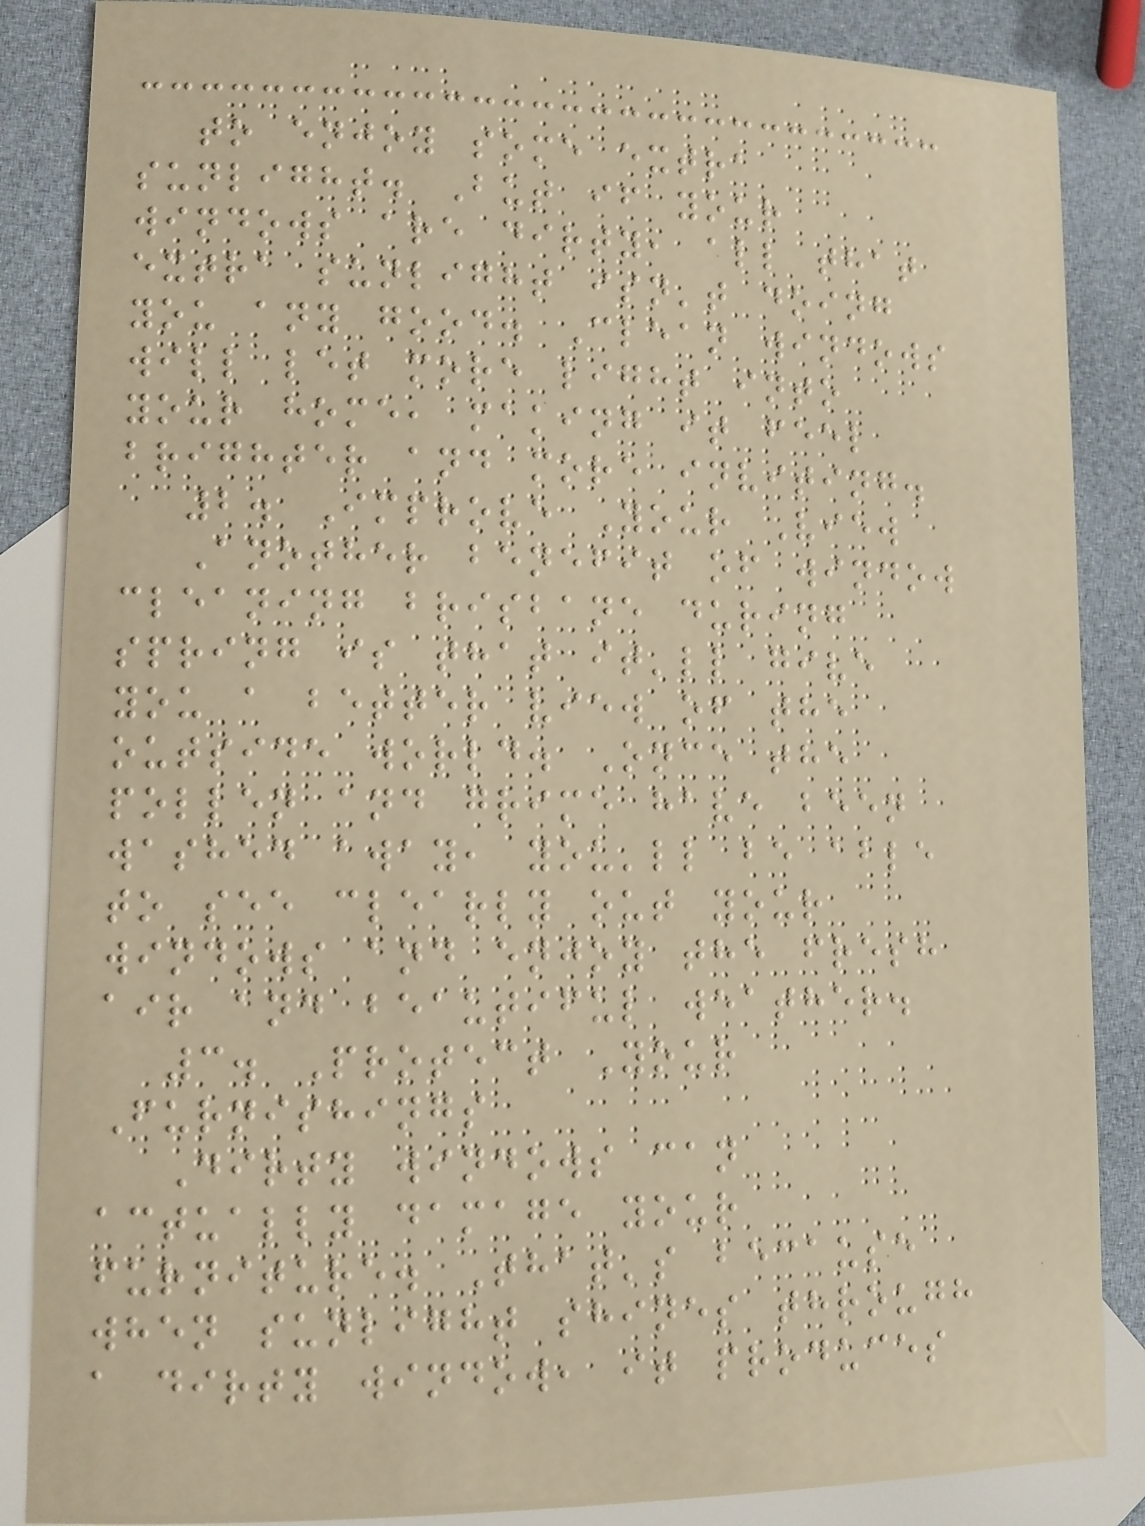to enjoy some extra
sunlight. But if your
windows are dirty, all that
extra sunlight isn't doing
you any good. Clean windows
will let more light into
your home, making it feel
brighter and more inviting.
2. Improve Your View
Another benefit of window
cleaning brisbane during
spring is that it'll give
you a better view of the
outside world. Once the
pollen and grime have been
washed away, you'll be able
to see clearly out your
windows and enjoy the fresh
air and beautiful weather.
3. Protect Your
Furnishings
Dirty windows can
actually damage your
furniture. That's because
when sunlight shines through
a dirty window, it produces
